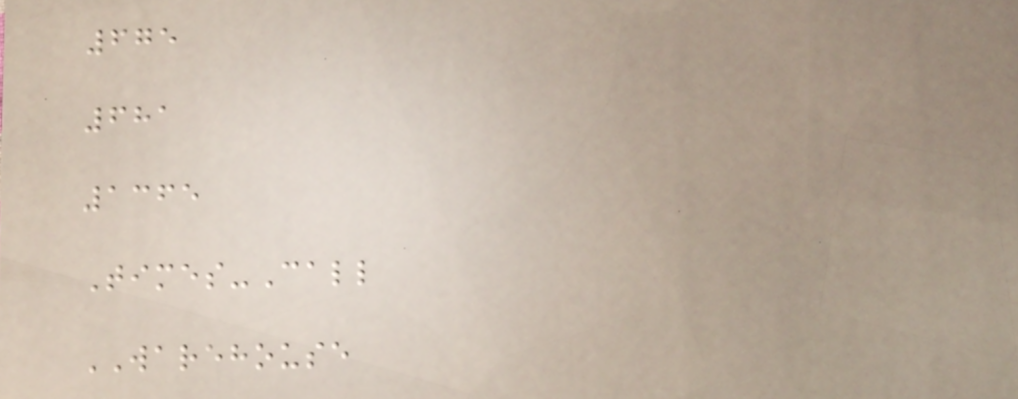675
681
1365
Times-Call
WAREHOUSE
